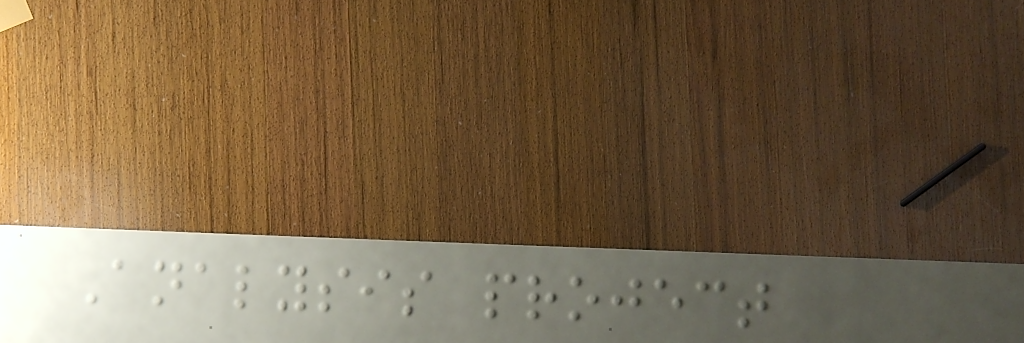Analysis project
